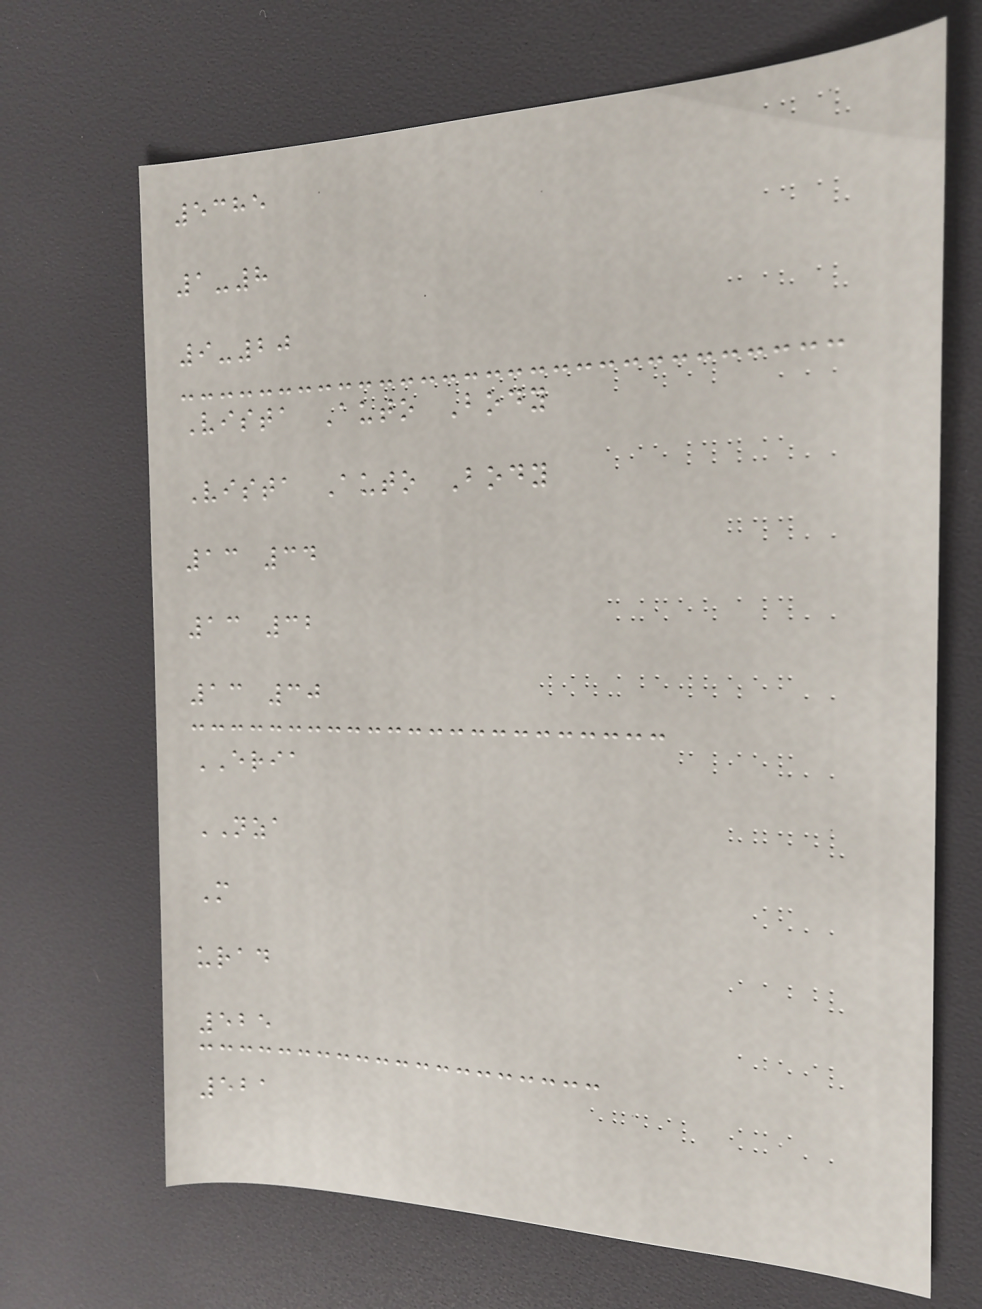5385
1-8
9-20
Vista Auto Body
Vista Auto Body
13 34
13 32
13 30
ERIA
NZA
M
urad
525
521
